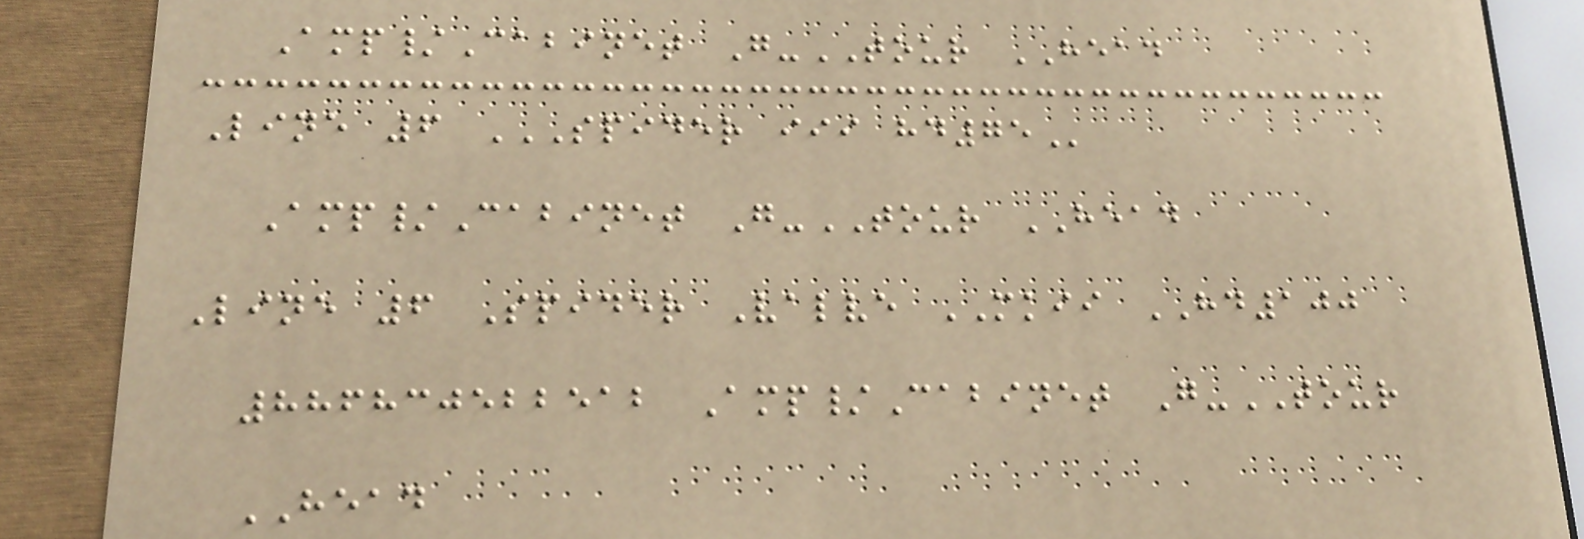Amp/Cabinet G-TOUR HEAD
Line 6 SPIDER III HD75
Amp/Cabinet G-TOUR HEAD
Line 6 Spider Valve MKII HD100
886830522512 Amp/Cabinet G-TOUR
HEAD
